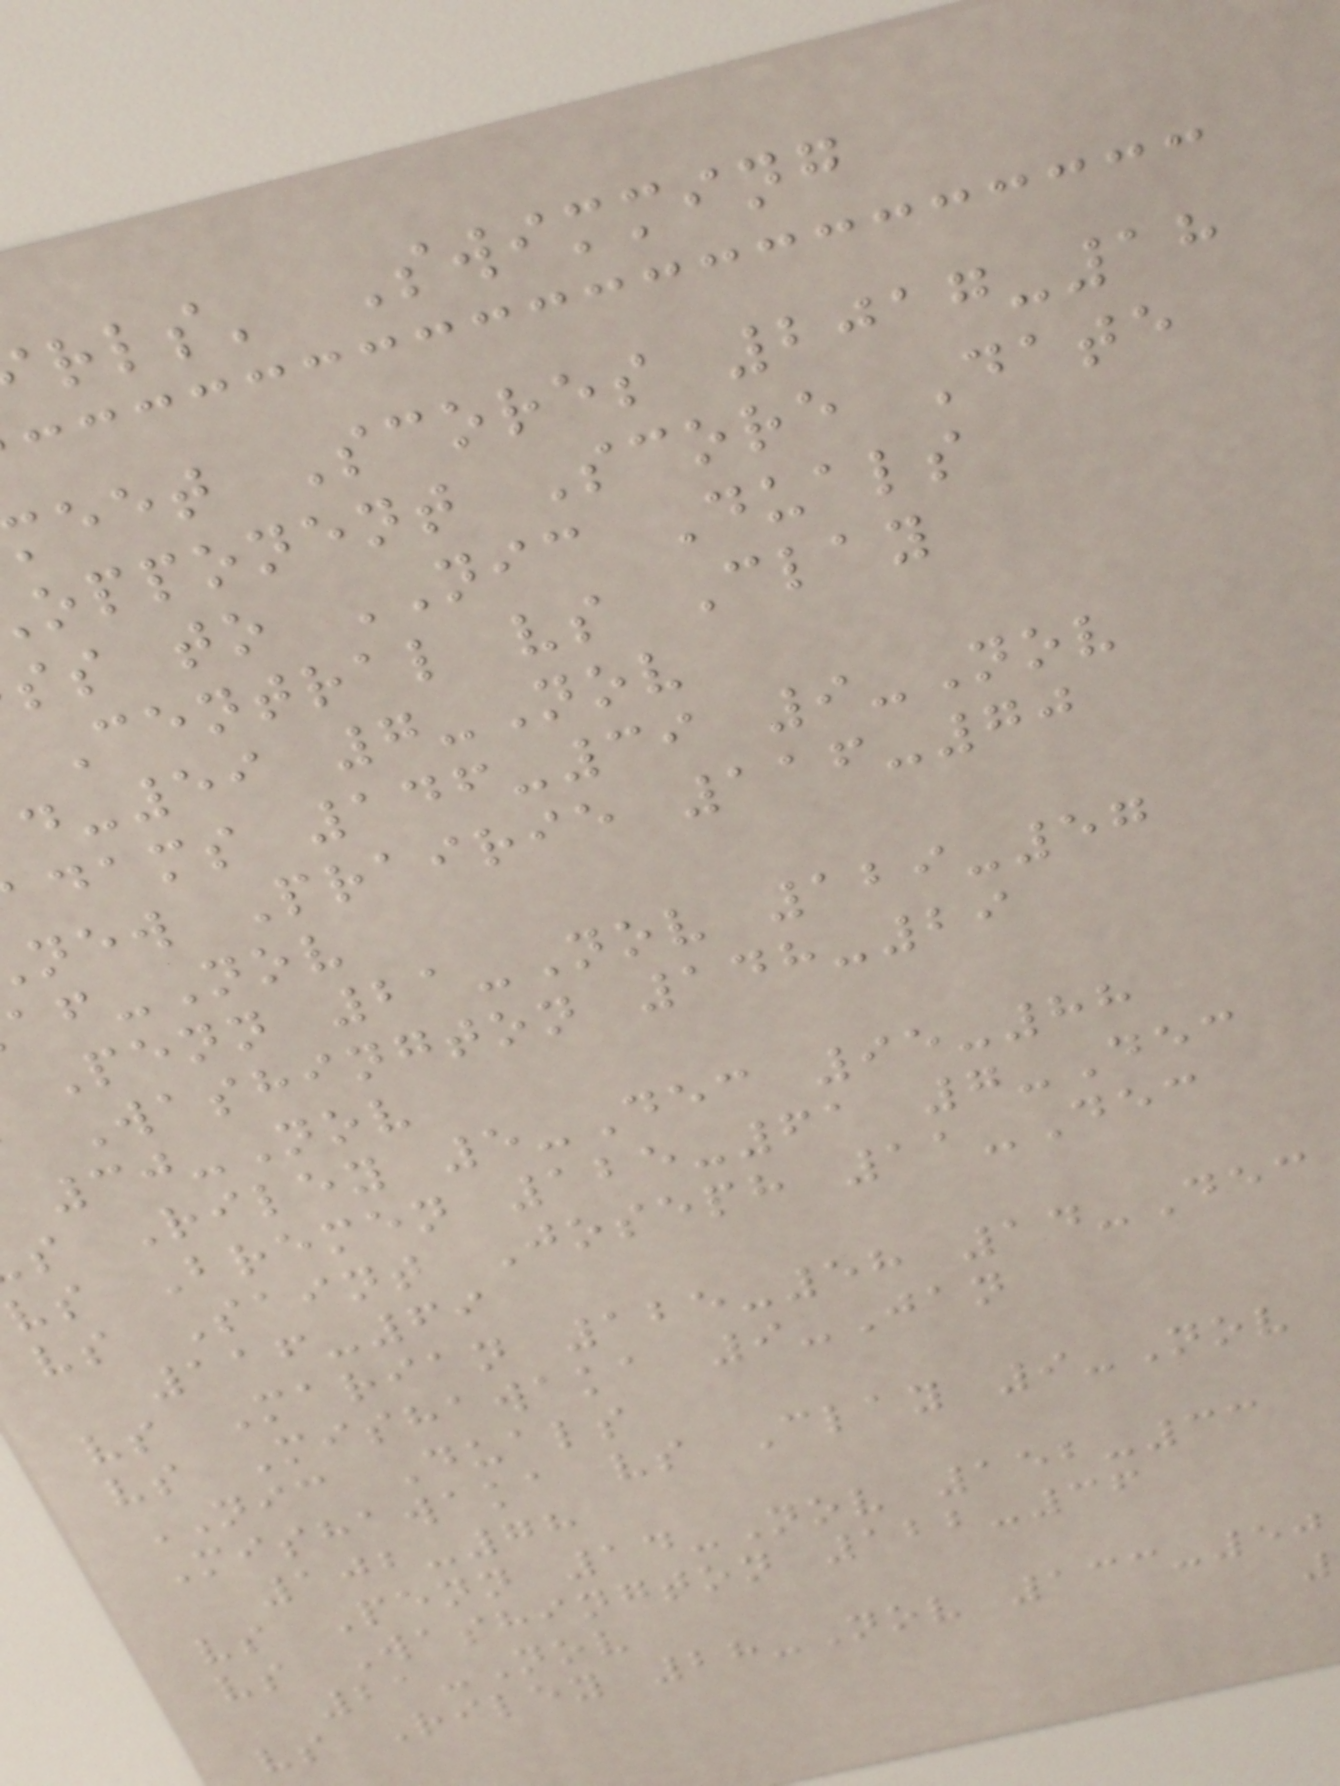rls' Swimming
eet Scores 2017-18
opponent Score Date
ss to NIC Duals
Central vs Clay
-59 7-Nov
dams 146-39 9-Nov
new Prairie 116-70
-Nov
Penn 21-Nov 129-57
Washington 148-29
30-Nov
s Riley 5-Dec 95-88
vs Bremen 125-61 7-Dec
vs Saint Joseph 11-Dec
116-69
vs Marian 125-58 14-Dec
vs Mishawaka 9-Jan
NIC Duals
Mishawaka vs Clay 9-Nov
102-78
vs Penn 14-Nov 152-33
vs Washington 122-36
21-Nov
vs Riley 28-Nov 133-50
